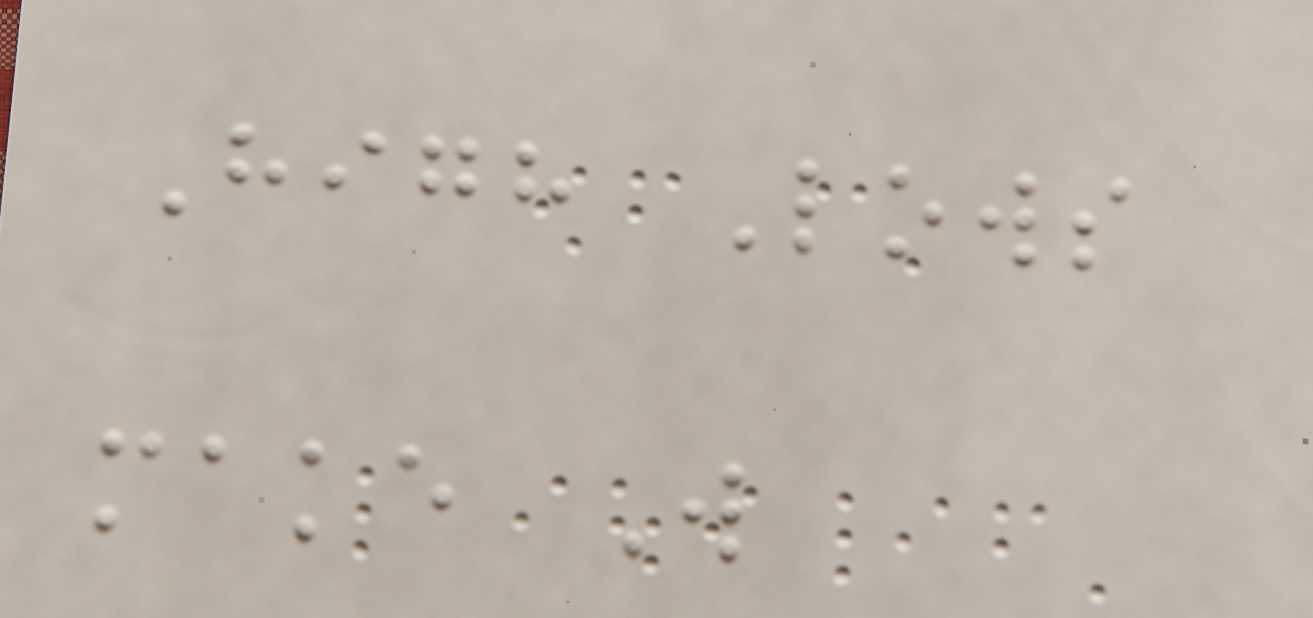High Lows
make W
